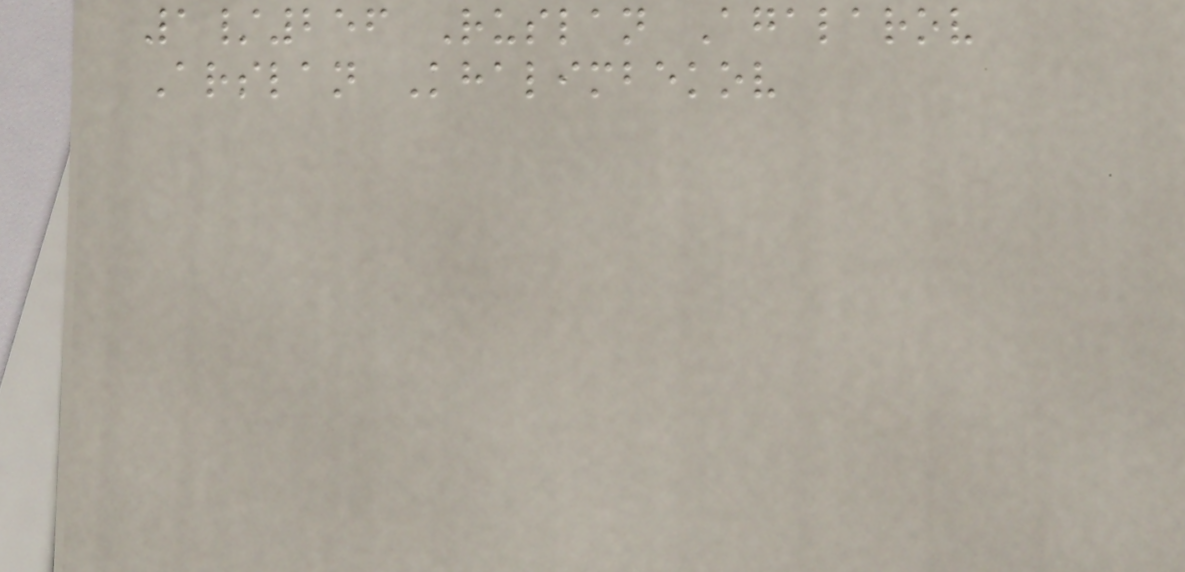1/256 Ruslan Agalarov
Arslan Khalimbekov
